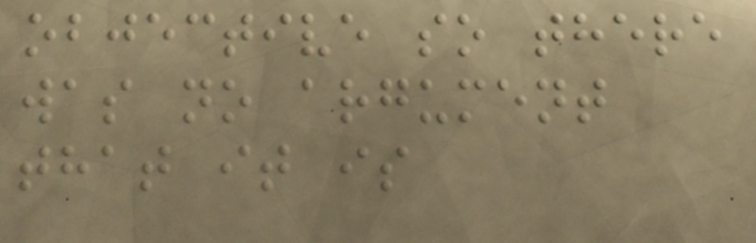objective so there
was no argument
that it is
